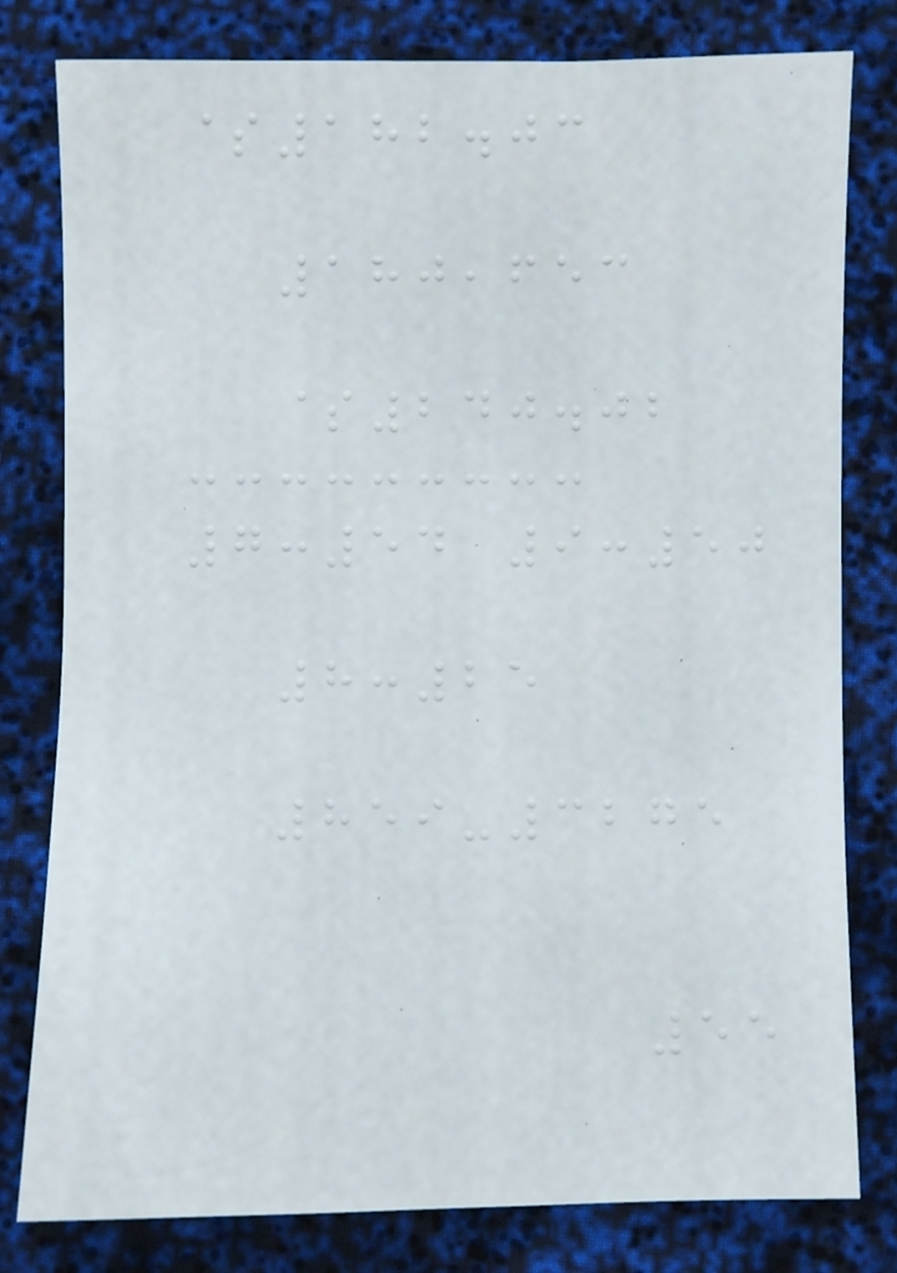$182.03
180,653
$240.02
7:54 9:50
8:25
859-3275
55
